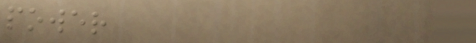power
